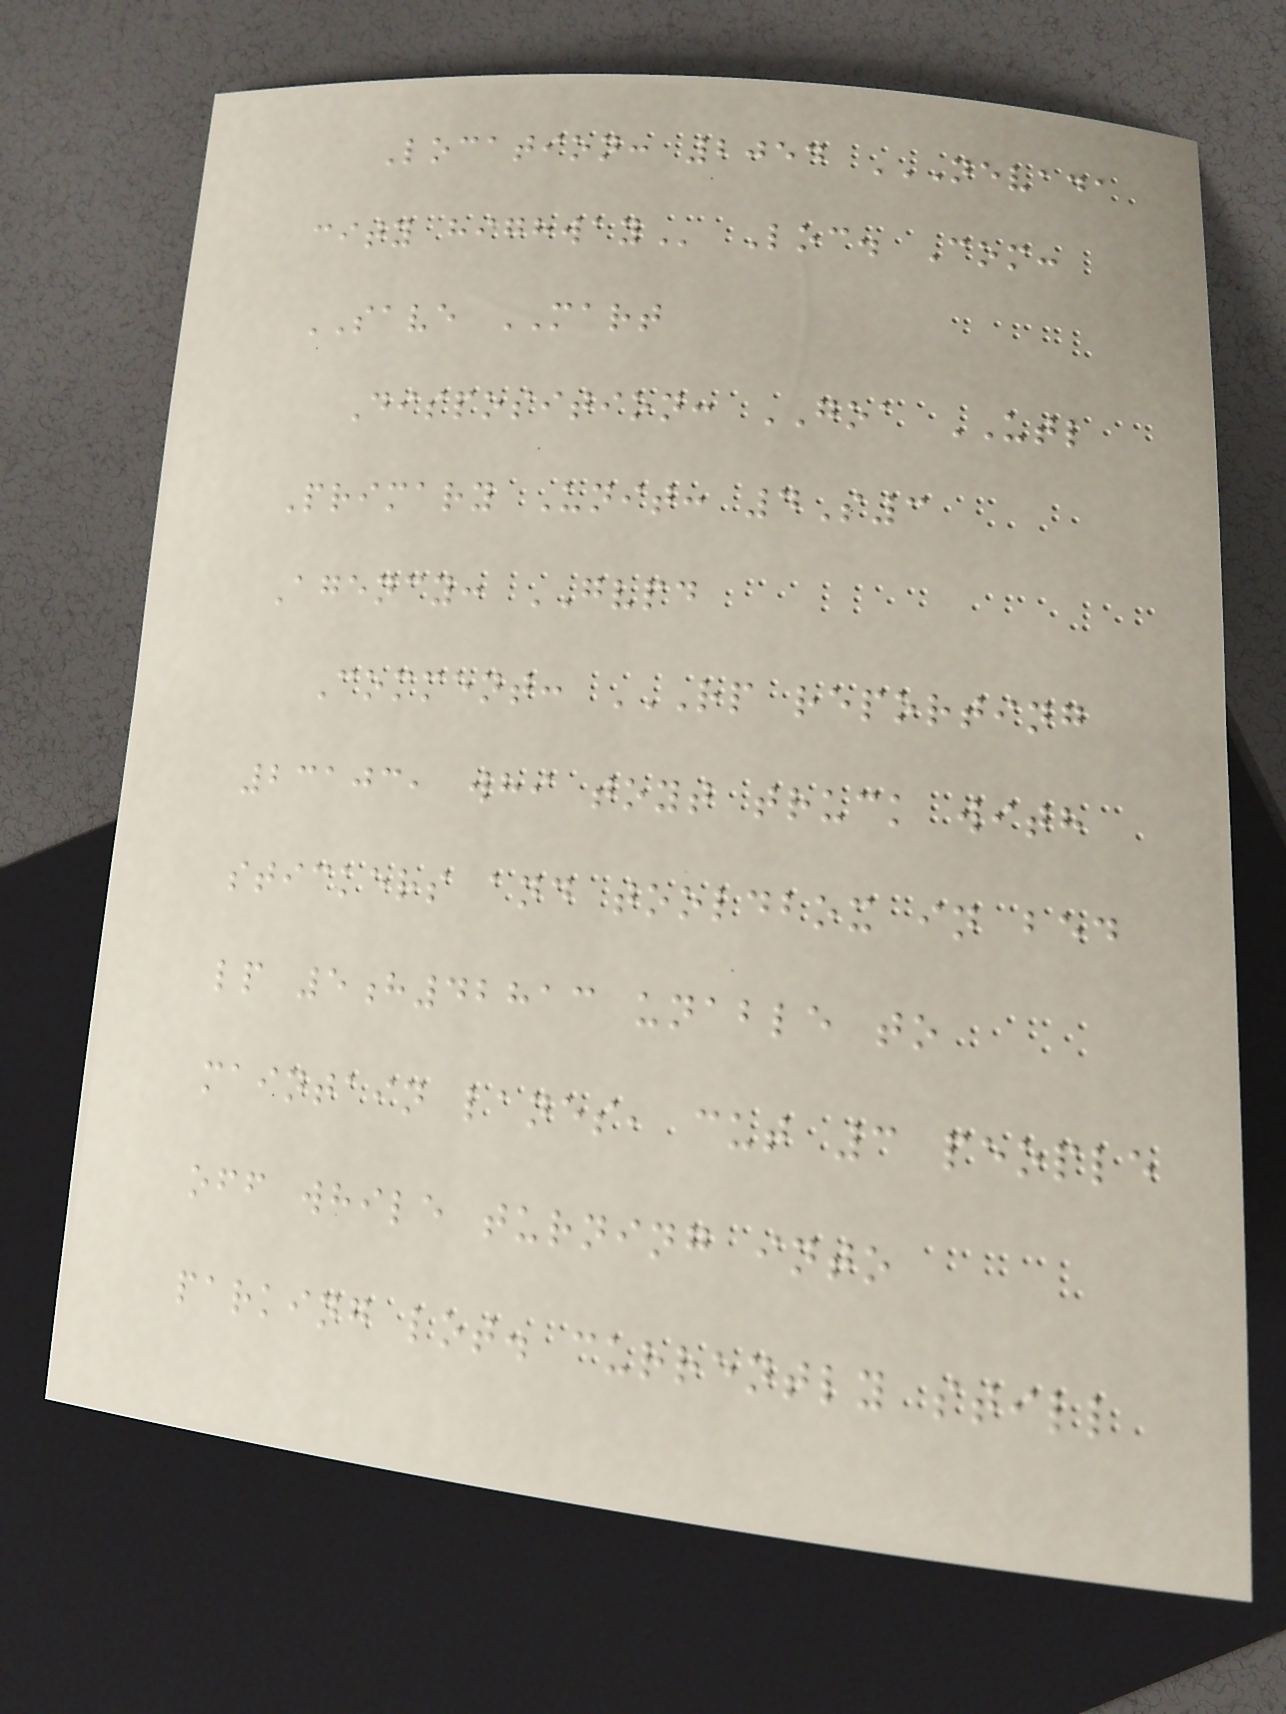Location: 2054 NEVADA
CITY HIGHWAY Loc. Com:
SAVE MART
Disposition: GOA UTL
Primary Unit: 4S3
Agency: GVPD
Comment: RP REPORTING
23103, WHI TOYT TRUCK WITH
STICKERS AND TOOLDBOX IN BED
LP 5H42813 UNABLE TO
MAINTAIN LANES, CUT 3 PEOPLE
OFF WHILE TURNING INTO
PARKING LOT. CURRENTLY STILL
